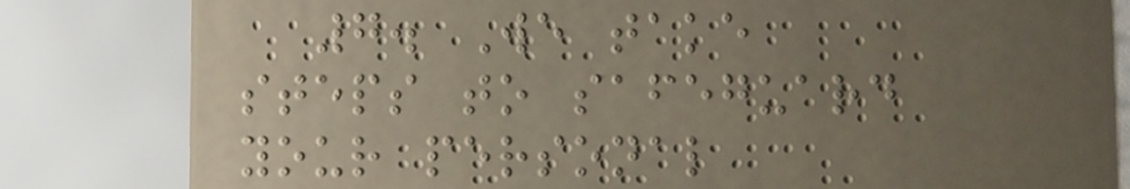7. We take
steps to safeguard
your personal
